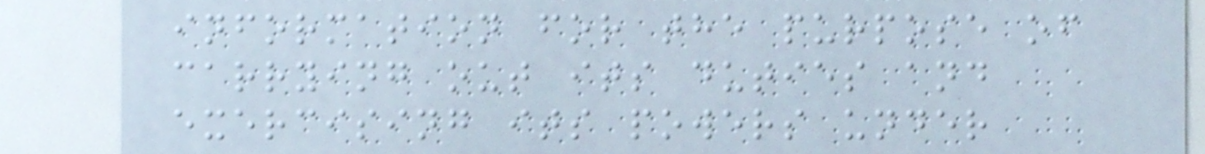information for the purpose of
carrying out its duties and
exercising its powers under
